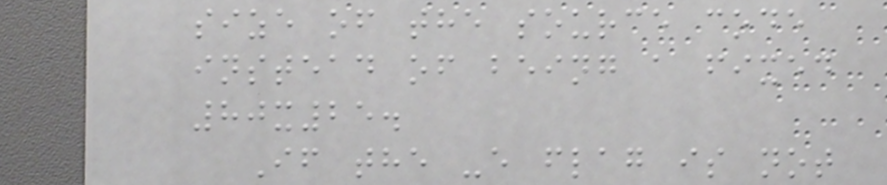size of the source code
instead of being a fixed
80x25.
If the -e flag is not
